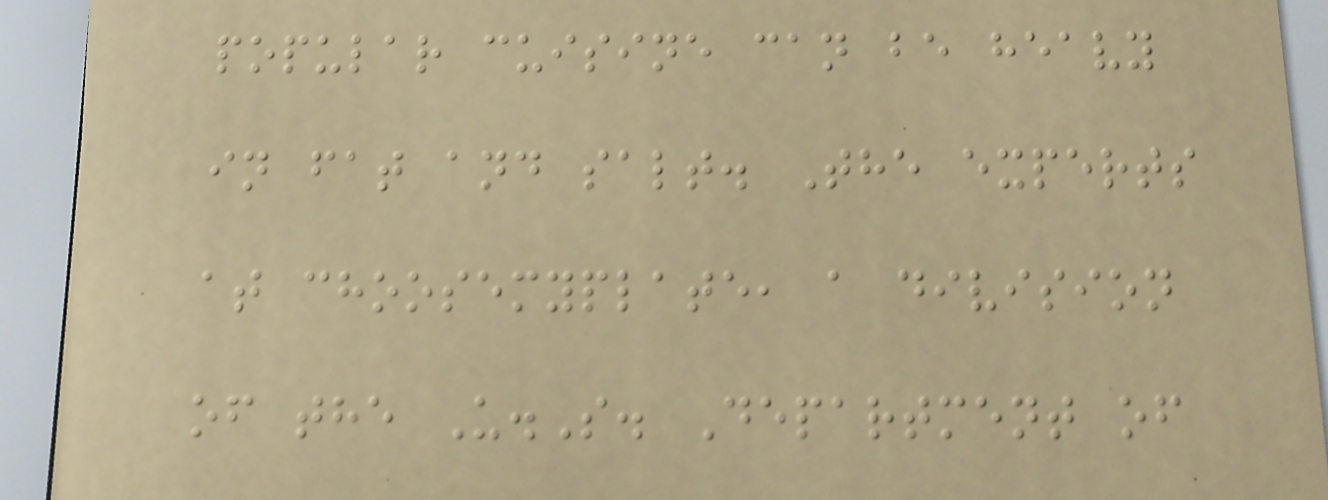popular cuisine can be heavy
in fat and salt. The experts
at choosemyplate, a division
of the U.S. Department of
